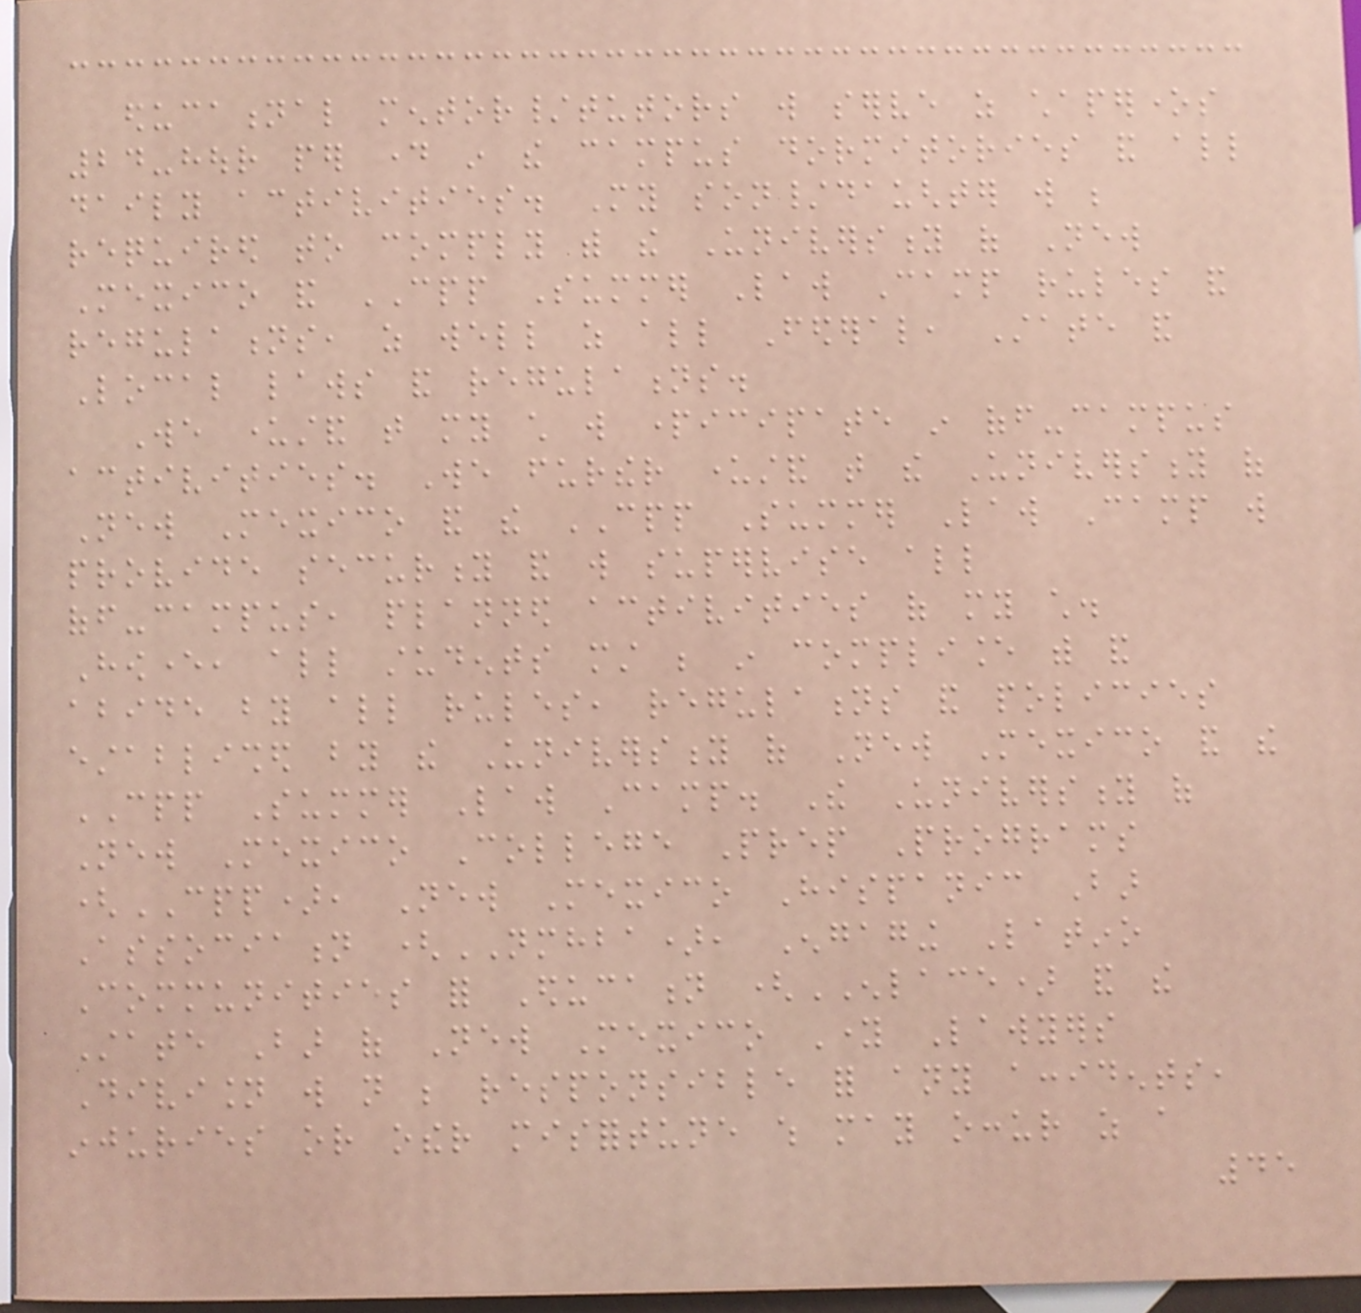educational mentor/tutors will serve as chaperones
24-hour per day in the campus dormitories and all
daily activities. My son/daughter will be
required to comply with the University of New
Mexico and CPP Summer Law Camp rules and
regulations, as well as all Federal, State and
Local laws and regulations.
We understand that my child will participate in off-campus
activities. We further understand that the University of
New Mexico and the CPP Summer Law Camp will
provide security and will supervise all
off-campus, planned activities of my child.
However, all students must be in compliance with and
abide by all rules, regulations and policies
established by the University of New Mexico and the
CPP Summer Law Camp. The University of
New Mexico College Prep Programs
(CPP), New Mexico Hispanic Bar
Association (NMHBA), Engaging Latino
Communities for Education (ENLACE) and the
State Bar of New Mexico Young Lawyers
Division will not be responsible for any accidents,
injuries or other misfortune which may occur as a
45
